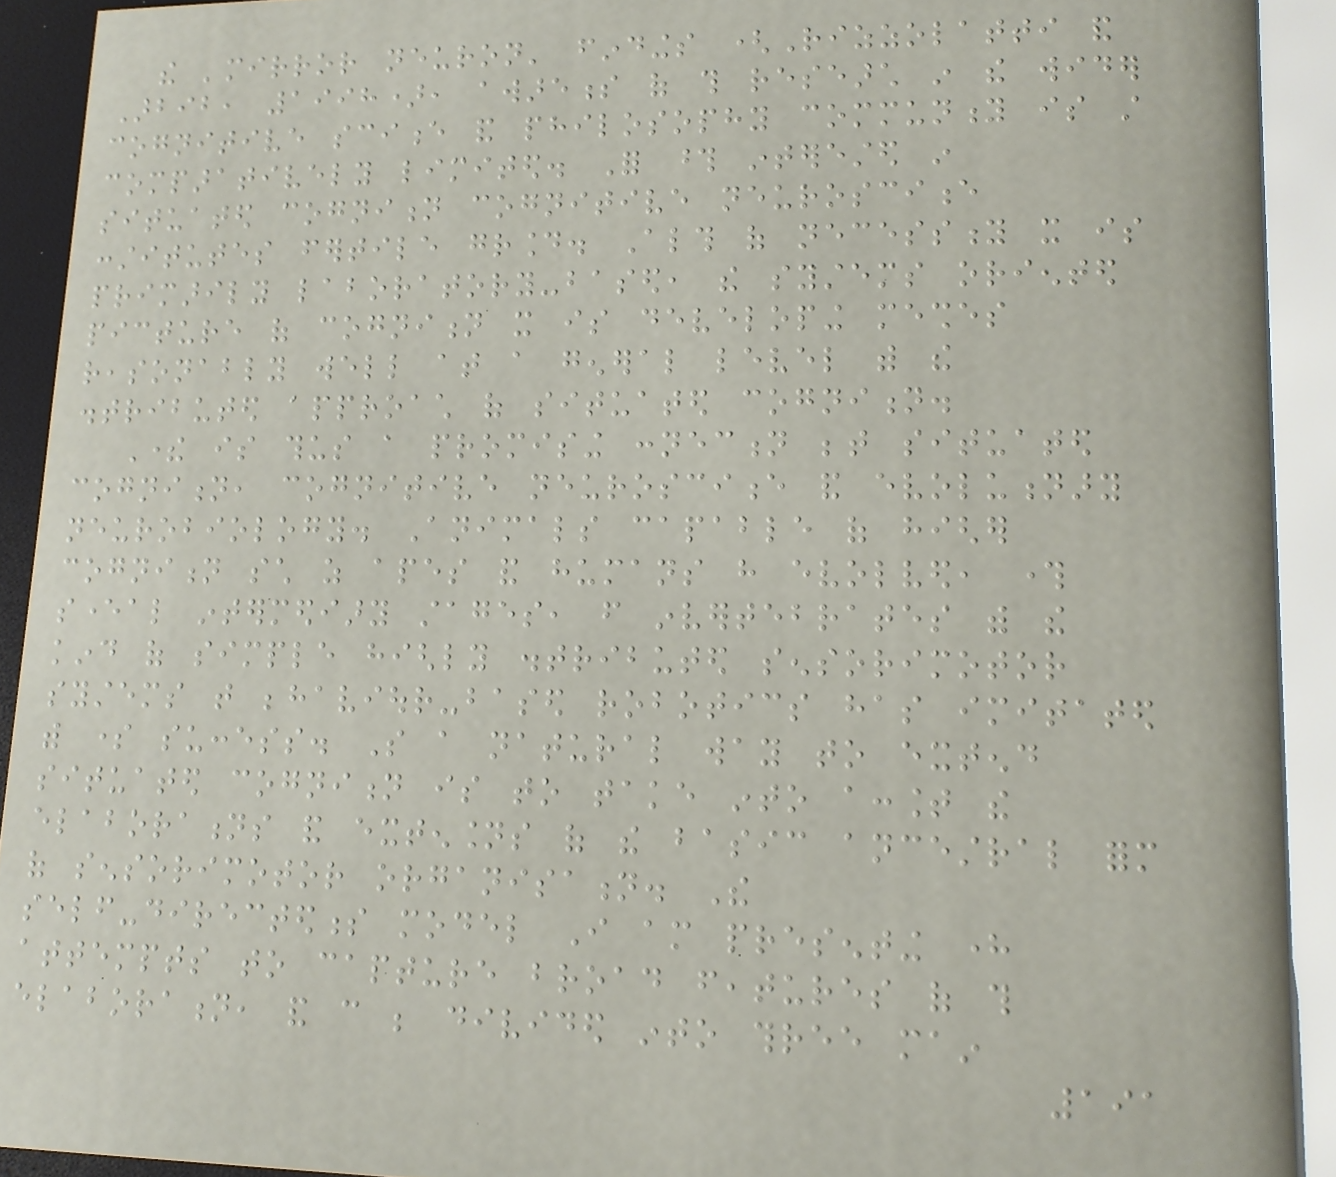the 'mirror neuron' findings (Rizzolatti and
Arbib, 1998), awareness of this research in the wider
cognitive science and philosophy community is still
comparatively limited. For those interested in
situated cognition cognitive neuroscience
constitutes fertile ground. Although of necessity it is
primarily laboratory-based, the systems oriented
picture of cognition it is developing meshes
reasonably well at a general level with the
distributed approach of situated cognition.
There is thus a promising connection between situated
cognition, cognitive neuroscience and evolutionary
neurobiology. Animals capable of higher
cognition such as apes and humans have evolved, through
several intermediary stages, from invertebrates with the
kind of simple highly distributed sensorimotor
systems that behaviour-based robotics has imitated
with some success. So a natural way to extend
situated cognition is to take into account the
elaborations and extensions of the basic ancestral form
of sensorimotor organisation. The
self-directedness model I am presenting here
attempts to capture broad features of this
elaboration, and can be divided into three main
191
